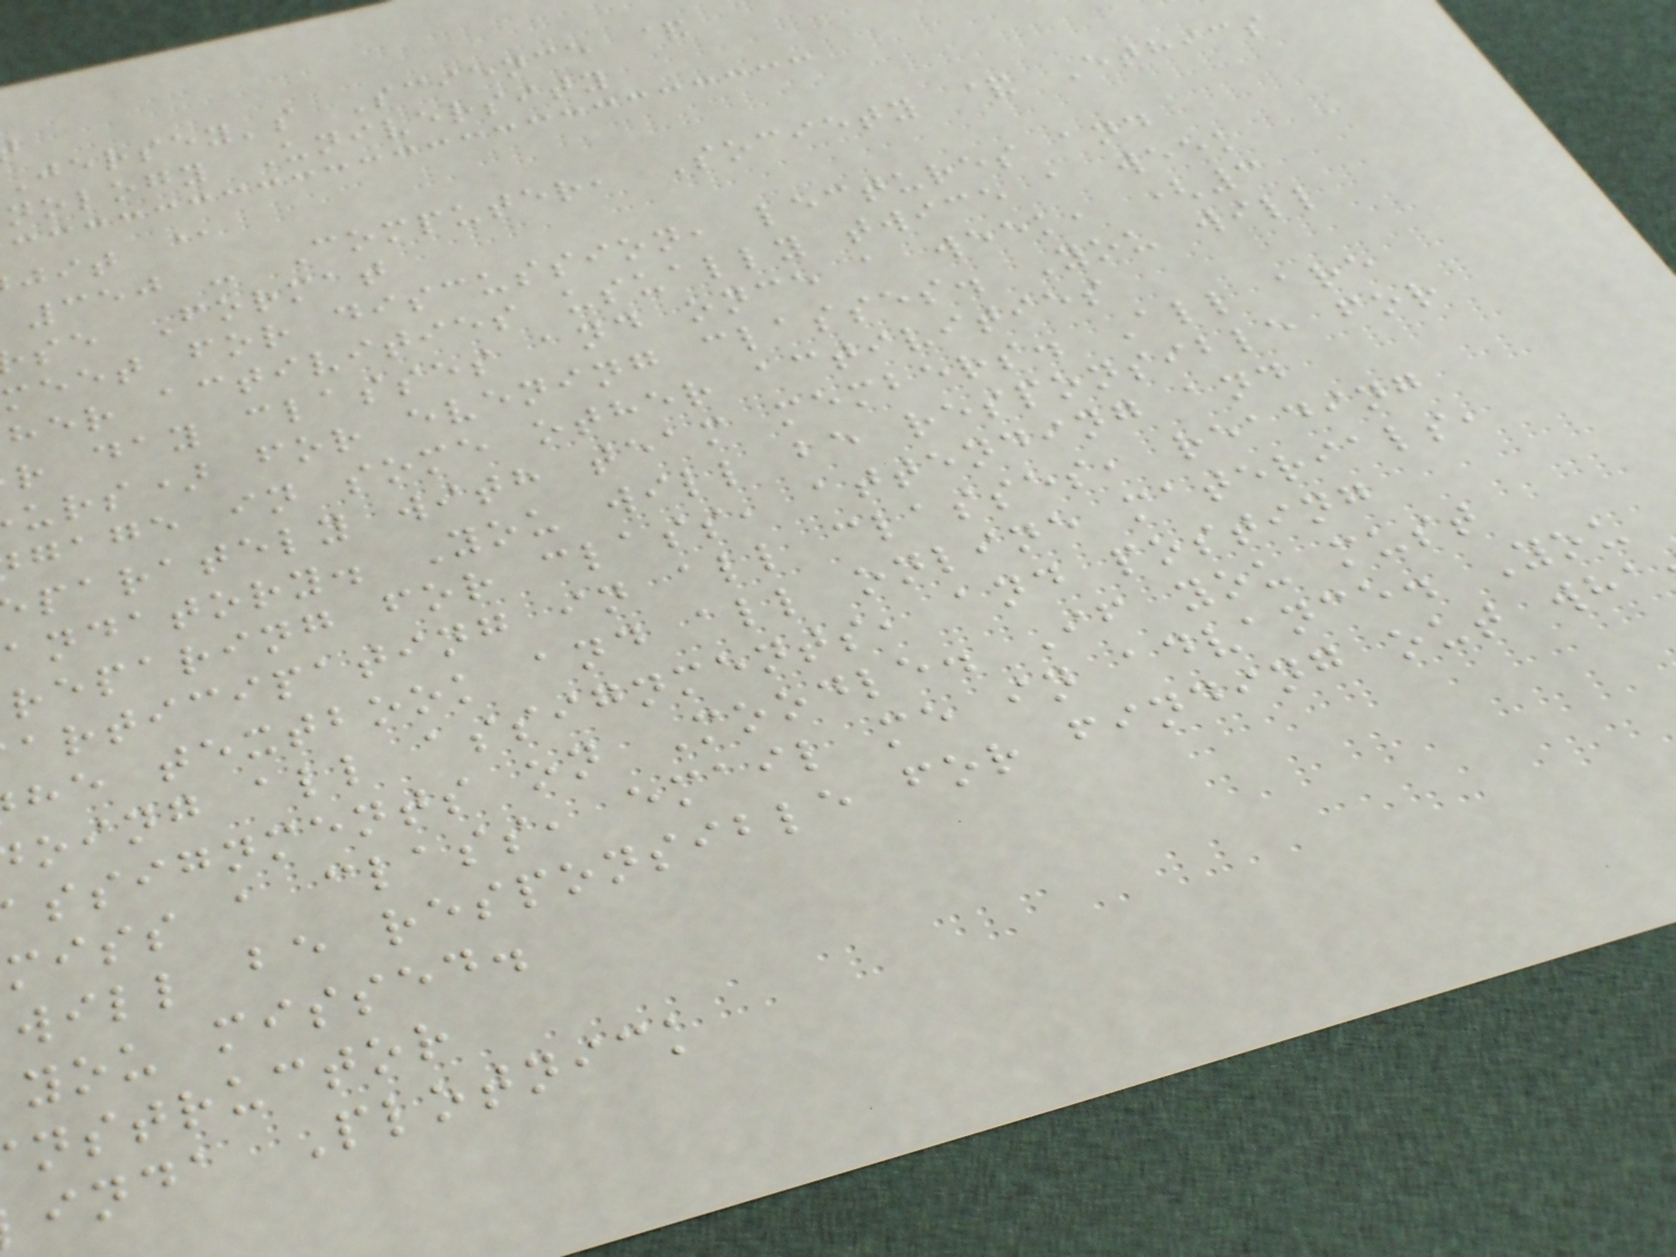jersey's Science &
nology University
jit @
350 - Computer, Society & Ethics
se Format
meet for discussion, lectures and
her activities usually twice a week
r day classes and once a week, (3
urs) for evening classes. You will
gage in some other activities
parately with team members. All are
andatory. You will be responsible for
reparing for class, attending and
articipating in all classes, reading
he textbook and all online materials,
oing all assignments, and posting
ssignments on Moodle. If you must
miss a class, email me in advance. You
will be responsible for finding out wha
you missed.
nstructor
inda Plotnick
